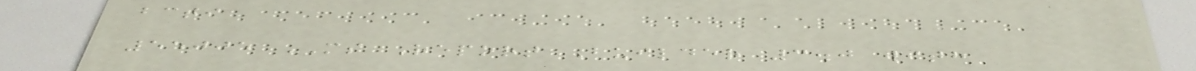bcti
55005 MS Report Builder 3.0 with
